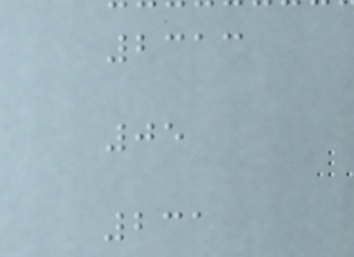2313
05
231
